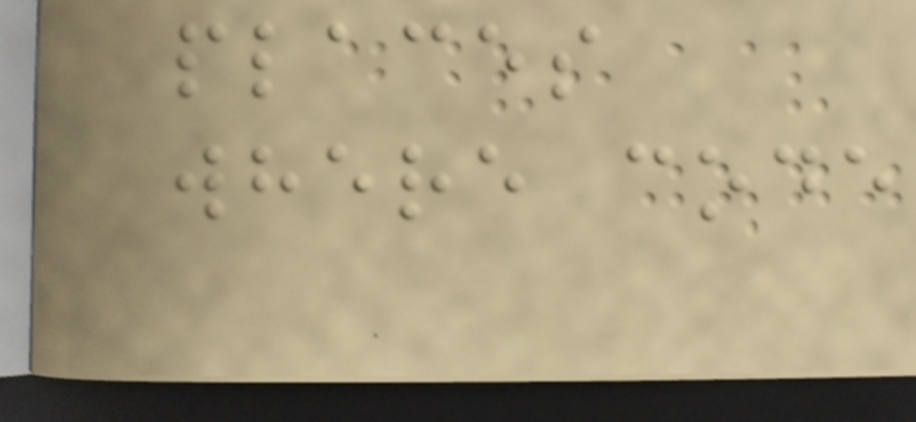places
where code
